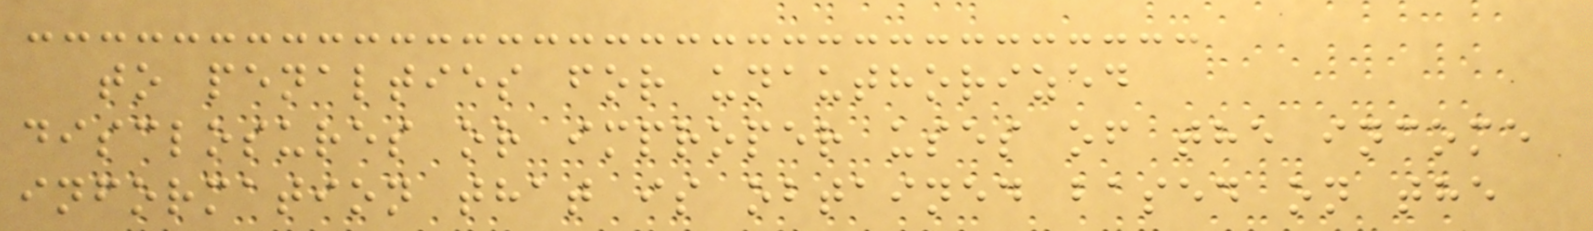to penalties for unauthorized
disclosures or improper uses of the income
information that is obtained based on the
